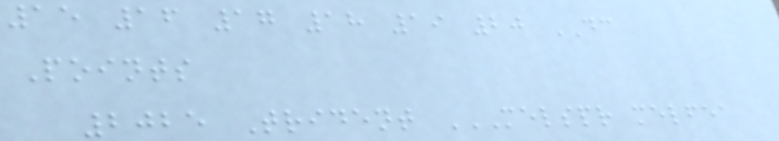15 16 17 18 19 20 DC
Points
2025 Trident MELSPR MELFEA
